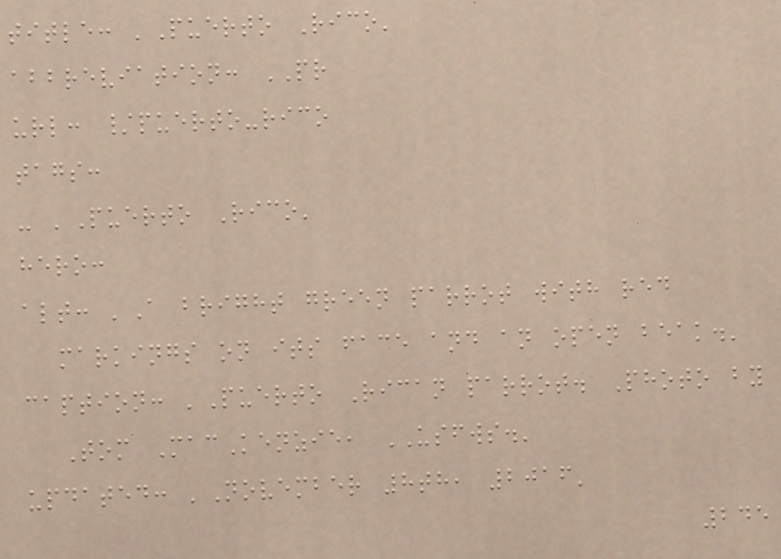title: 'Puerto Rico'
abbreviation: PR
url: /puerto-rico
tags:
- 'Puerto Rico'
hero:
alt: 'A bright green parrot with red
markings on its face and an open beak.'
caption: 'Puerto Rican parrot. Photo by
Tom MacKenzie, USFWS.'
updated: 'November 8th, 2016'
245
